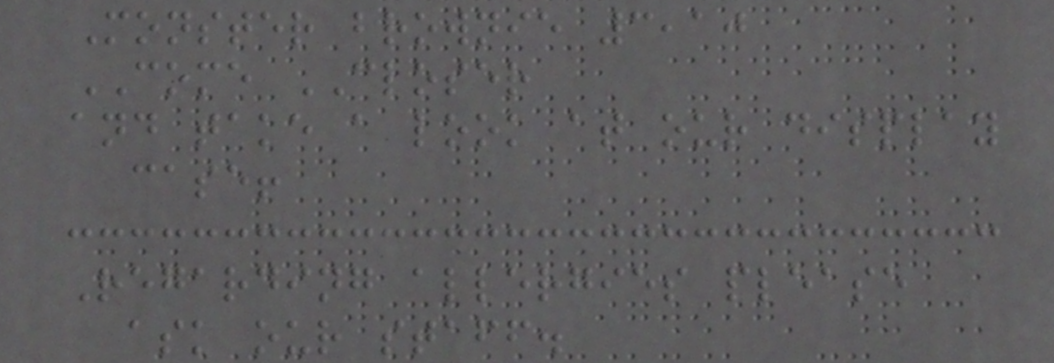Monster brownie 3,10
COME CLOSER
and take a look at our display
case!
Regarding allergies please
ask our staff.
